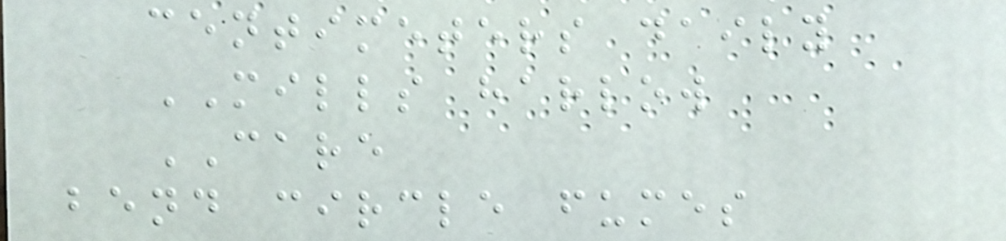centimeters daily
MILLS harlow
CARE
bend circle fumes
